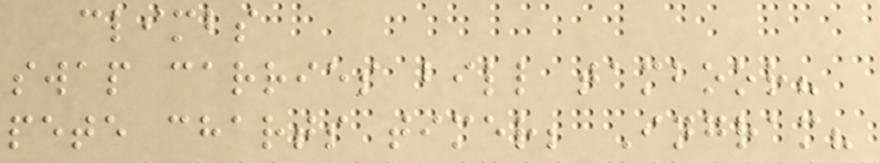climbs
swap carries bill tamboor?
pete charts timer; Ingram?
